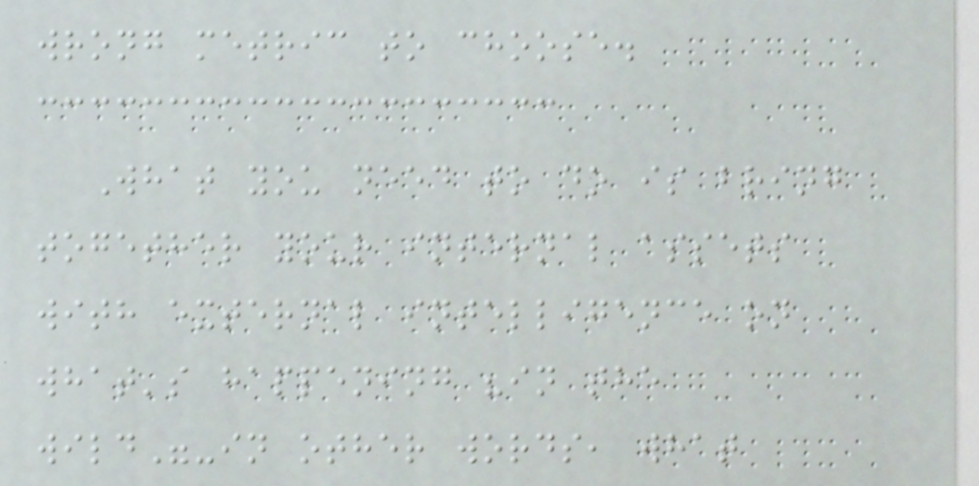wrong metric to choose.
What you need to do is bring
together your internal assets
with external intelligence on
what's happening "in the
wild"-in other words, what
